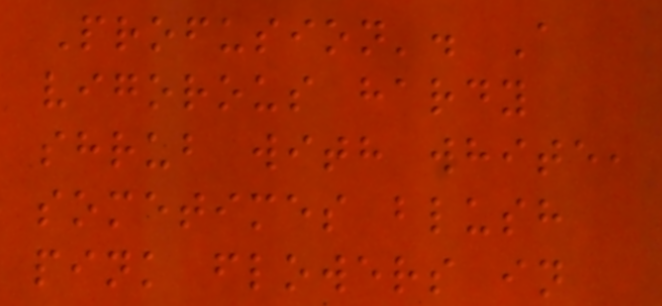Profusion'. A
vigorous hardy
shrub with white,
sometimes blush
pink flowers in
